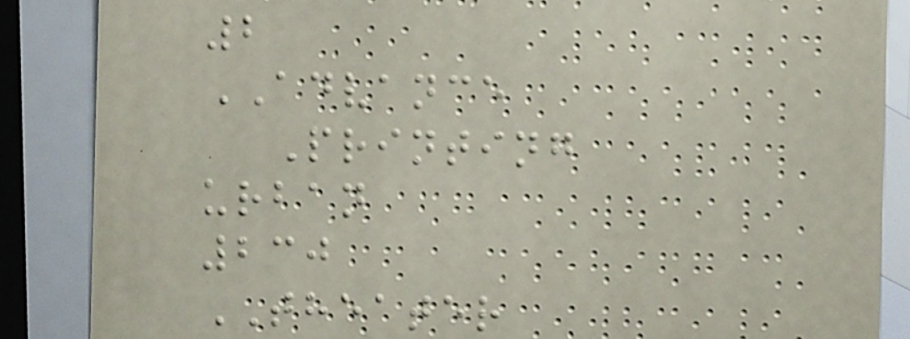2
ADVANCE
Printing
urban
230
THEATER
